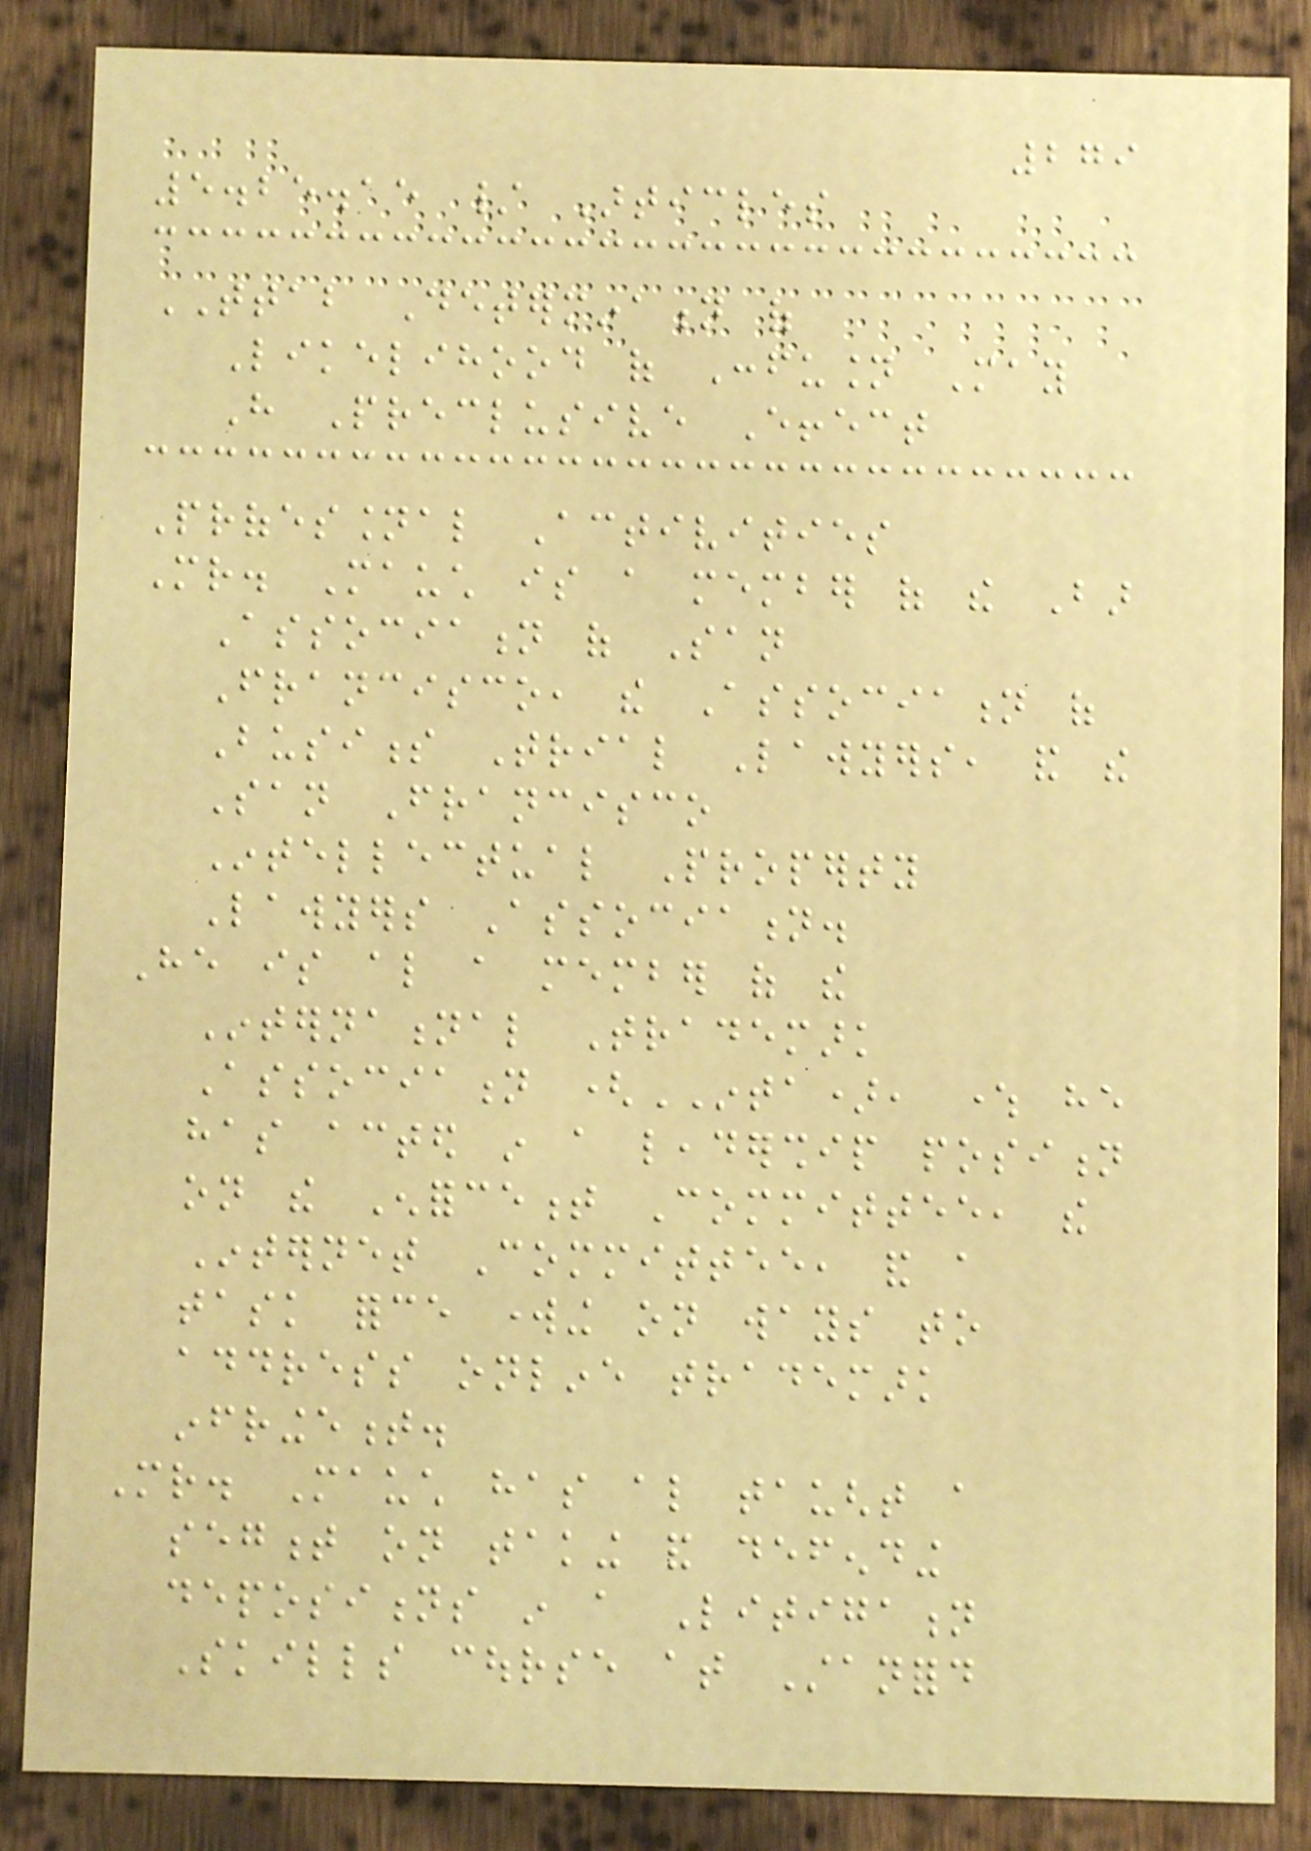279
5.25.15 / Articles
TTAB Determination of
Likelihood of Confusion May
Have Preclusive Effect
Professional Activities
Mr. Mauch is a member of the Bar
Association of San
Francisco, the Association of
Business Trial Lawyers, and the
San Francisco
Intellectual Property
Lawyers Association.
He is also a member of the
International Trademark
Association (INTA), where he
has acted in a leadership position
on the Enforcement Committee, the
Internet Committee, and a
task force working on ways to
address online trademark
infringement.
Mr. Mauch has also taught a
segment on taking and defending
depositions in a Litigation
Skills course at Stanford
